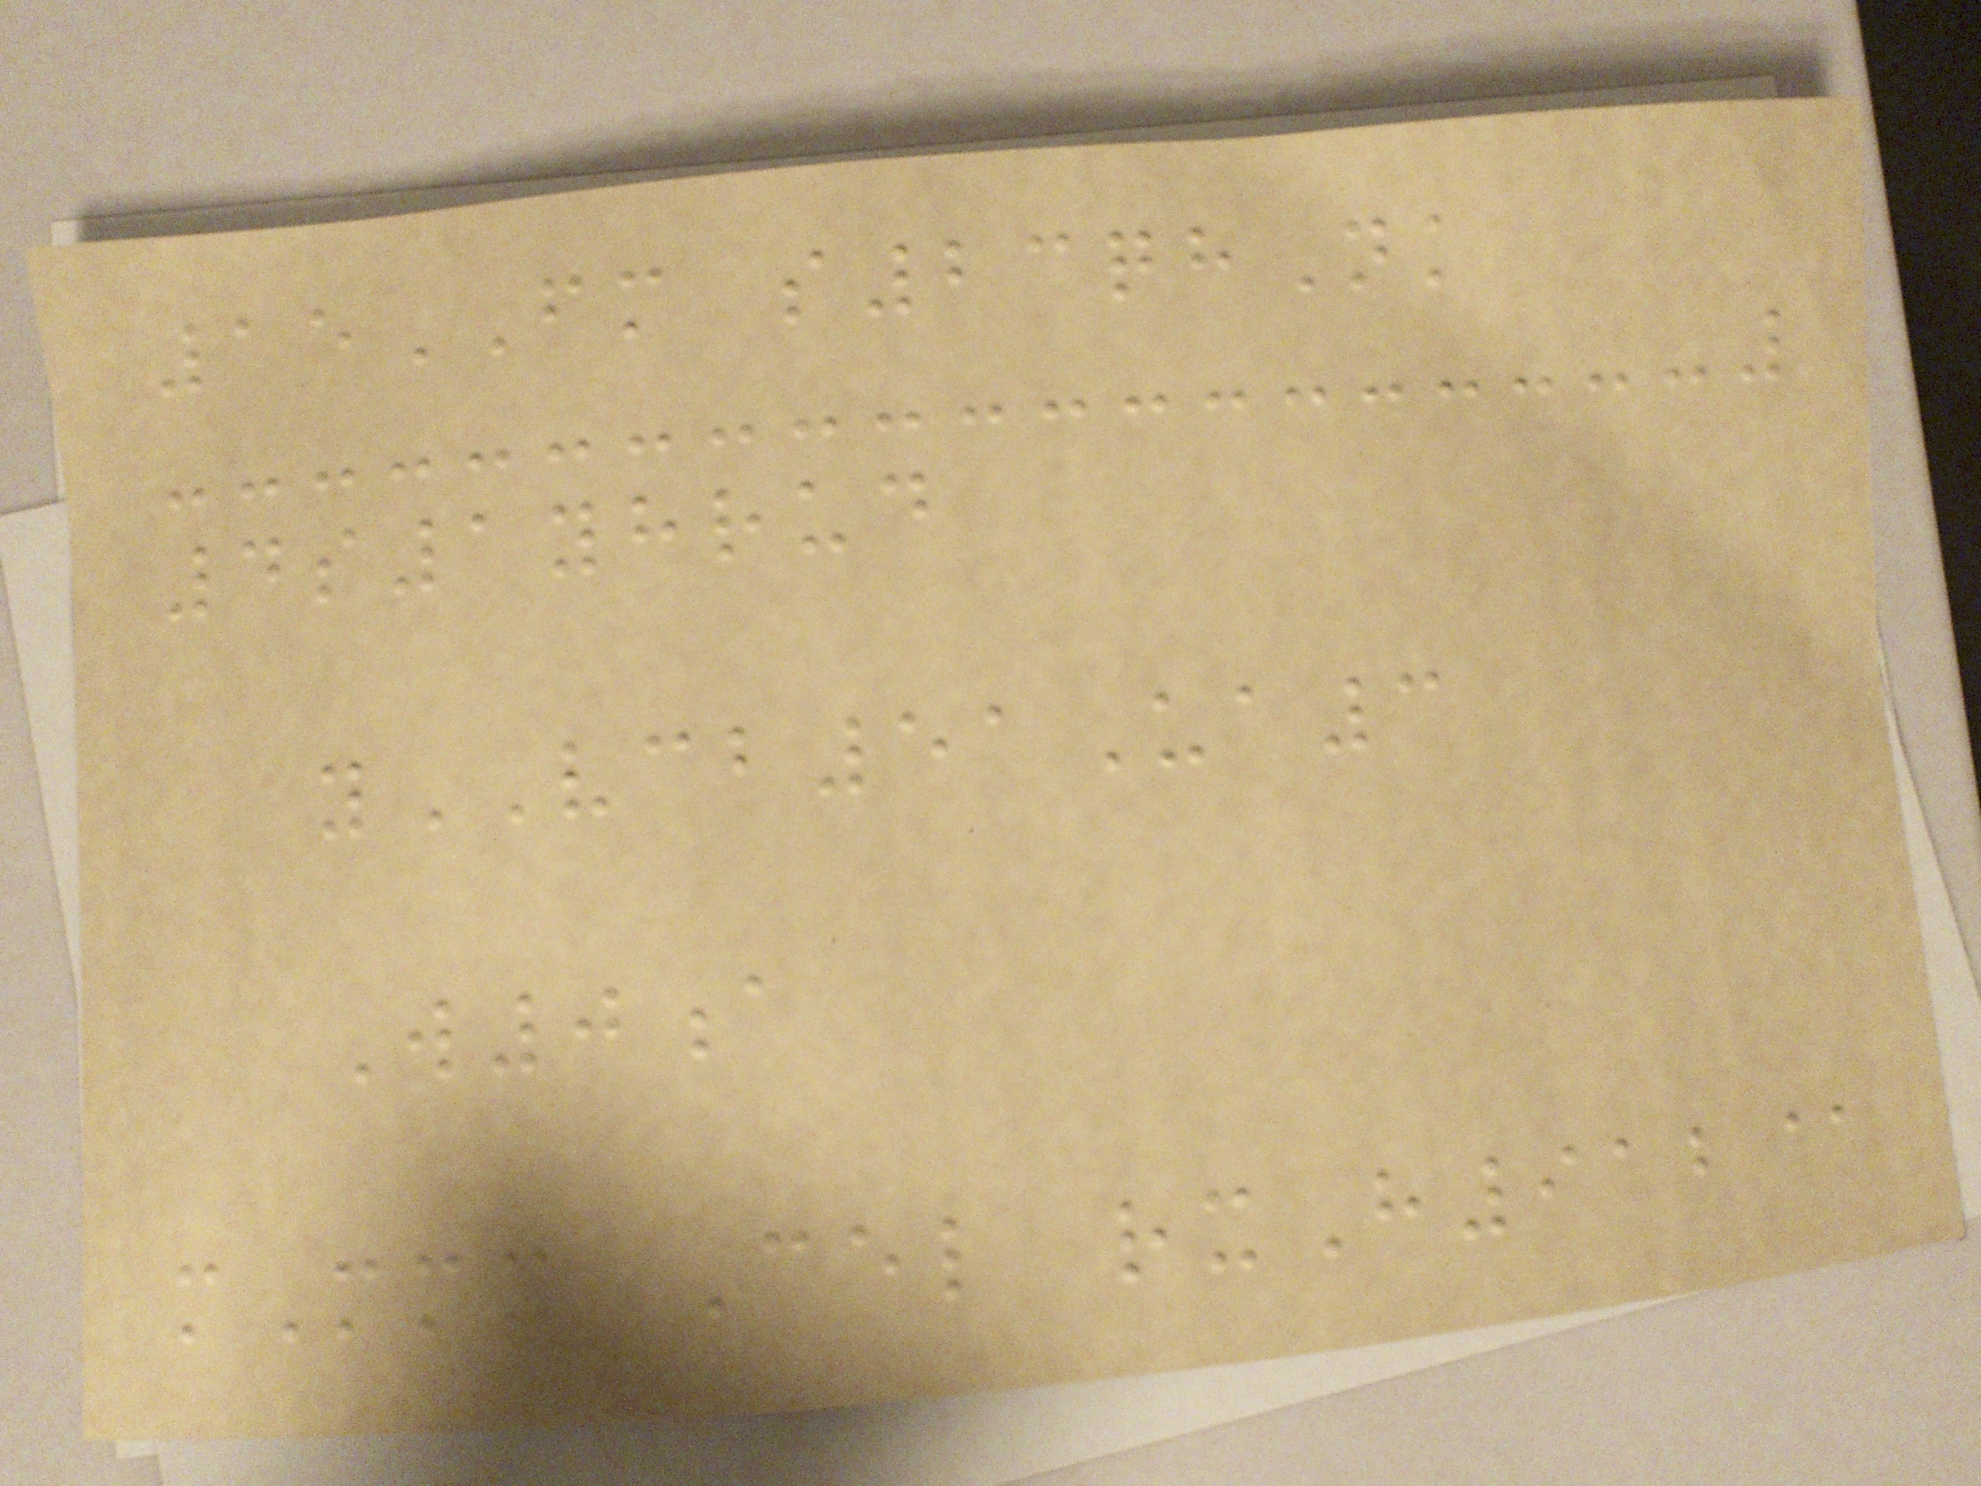15FM s23qhNk
4s1yhrud
yVCB51Ua3
W0a
mMmx Cel rxH912@
